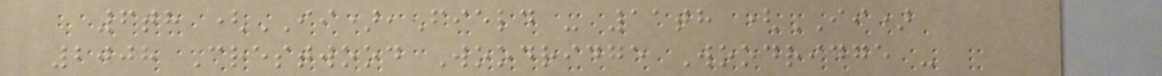6th (II),Field - 11th (II)
2008 Crestwood Woodridge Woodridge -
